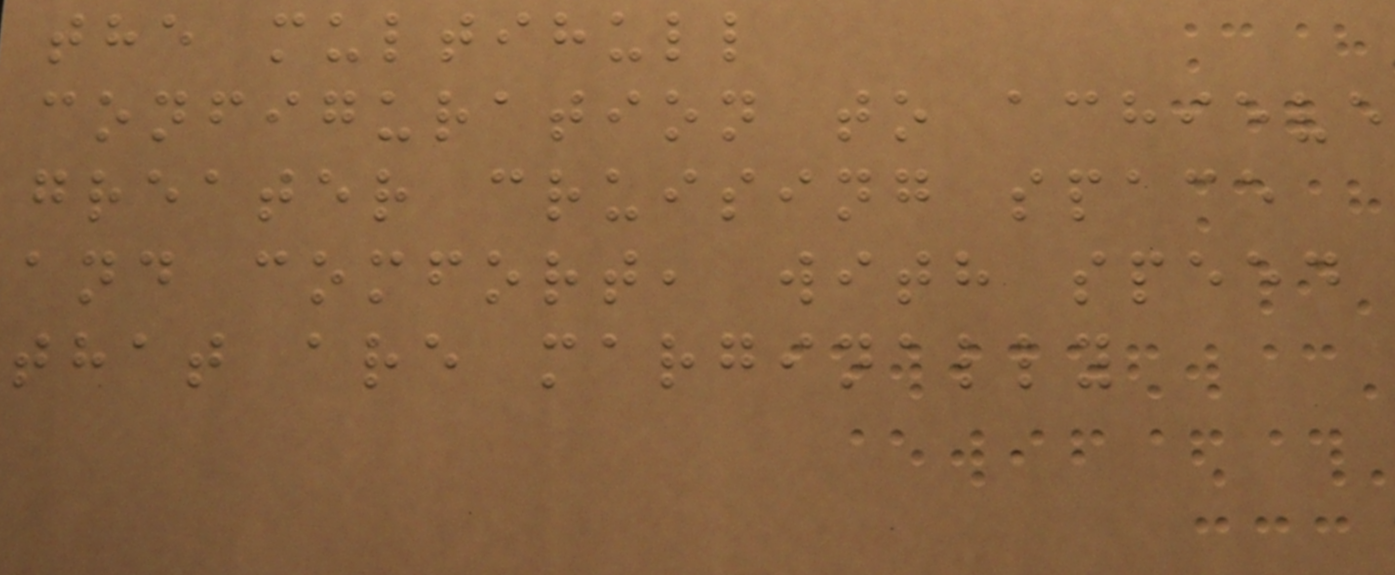the multihull
configuration to achieve
greater cruising space
and comfort, with speed
that are marginally
